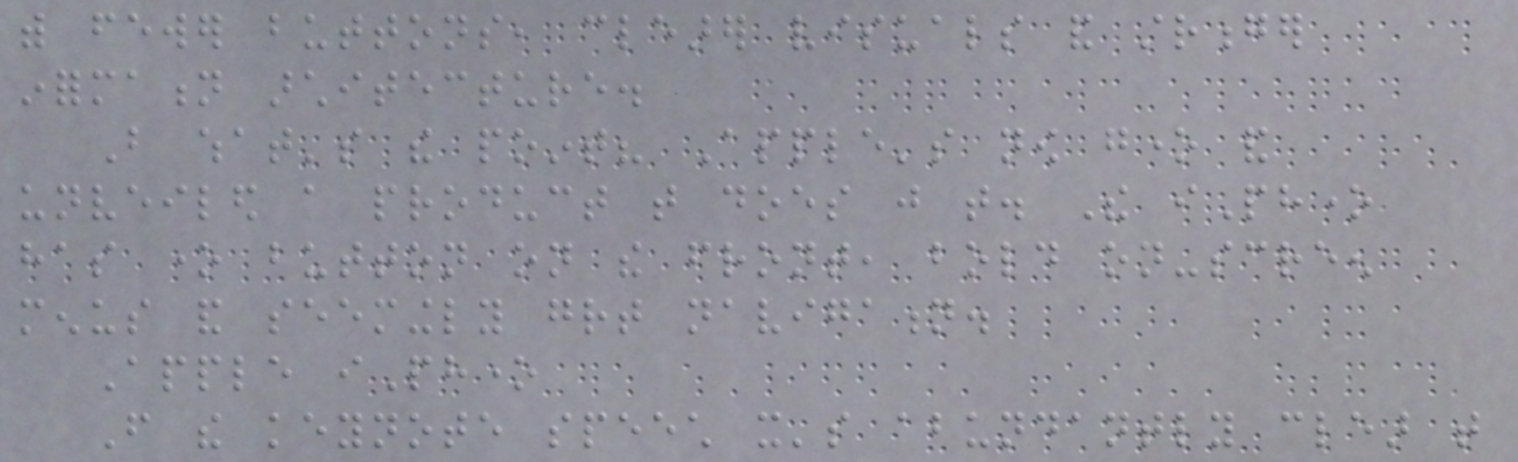with fewer buttons, clearer visuals and stronger
information architecture.
But what's the point? Apple's now gone and
unveiled a product that does just that. The iPhone
has one button on the front, bold on-screen
menus and seemingly great navigation.
Apple iPhone
From the keynote speech it's abundantly clear that
